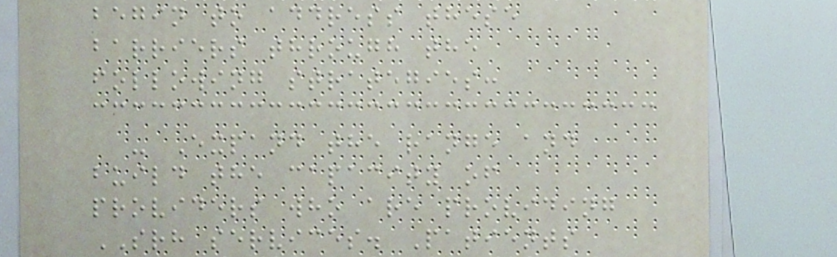begin to address these
barriers through the
following strategies:
- Expand the range and
build the capacity of
providers who are providing
SRH services. Patients
